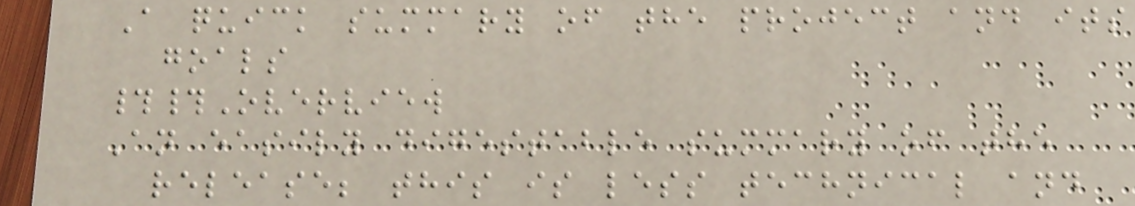A quick summary of the project and its
goals
##Overview
An easily digestable summary of the
release; this is less technical and
